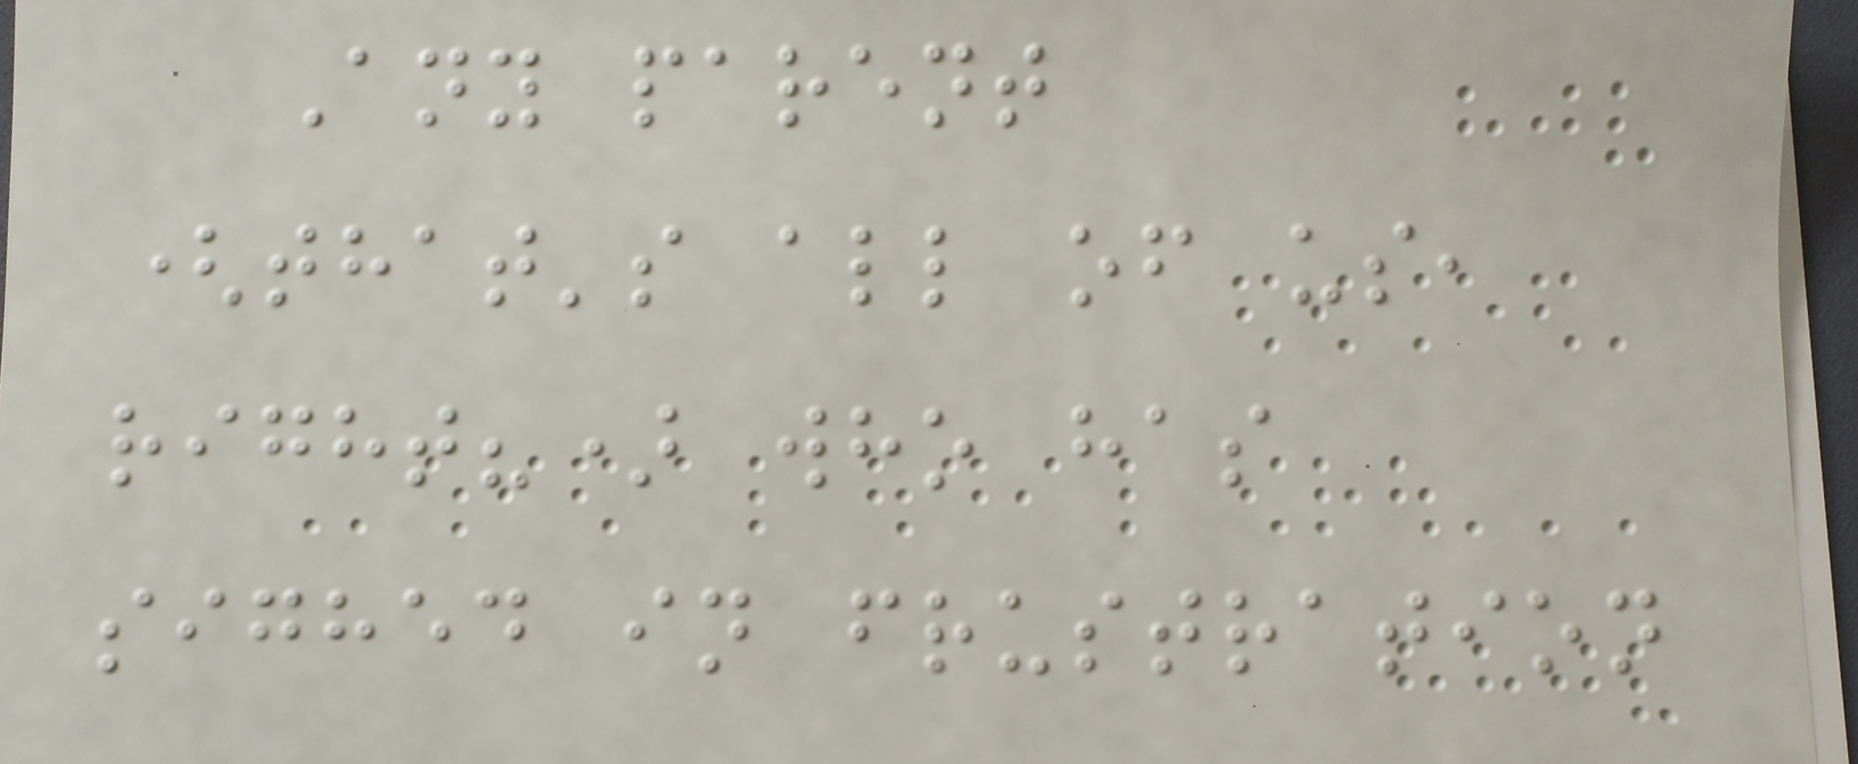Any parent
(that's all of us,
right?) who has
sighed in frustration
